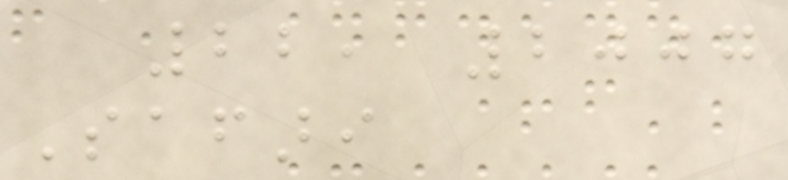22, 2007
Safari
